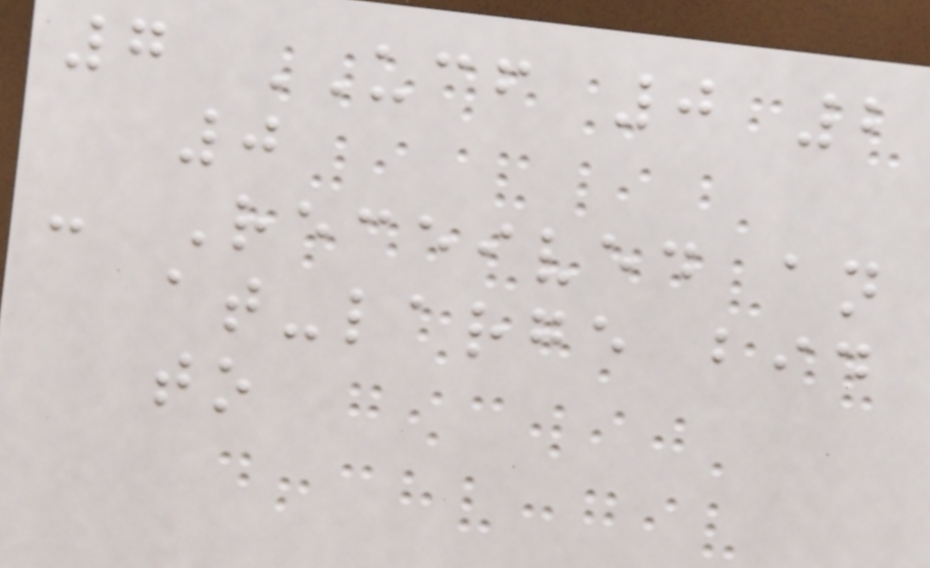7 UCF 0 2
0
- Received an
at-large bid
to
